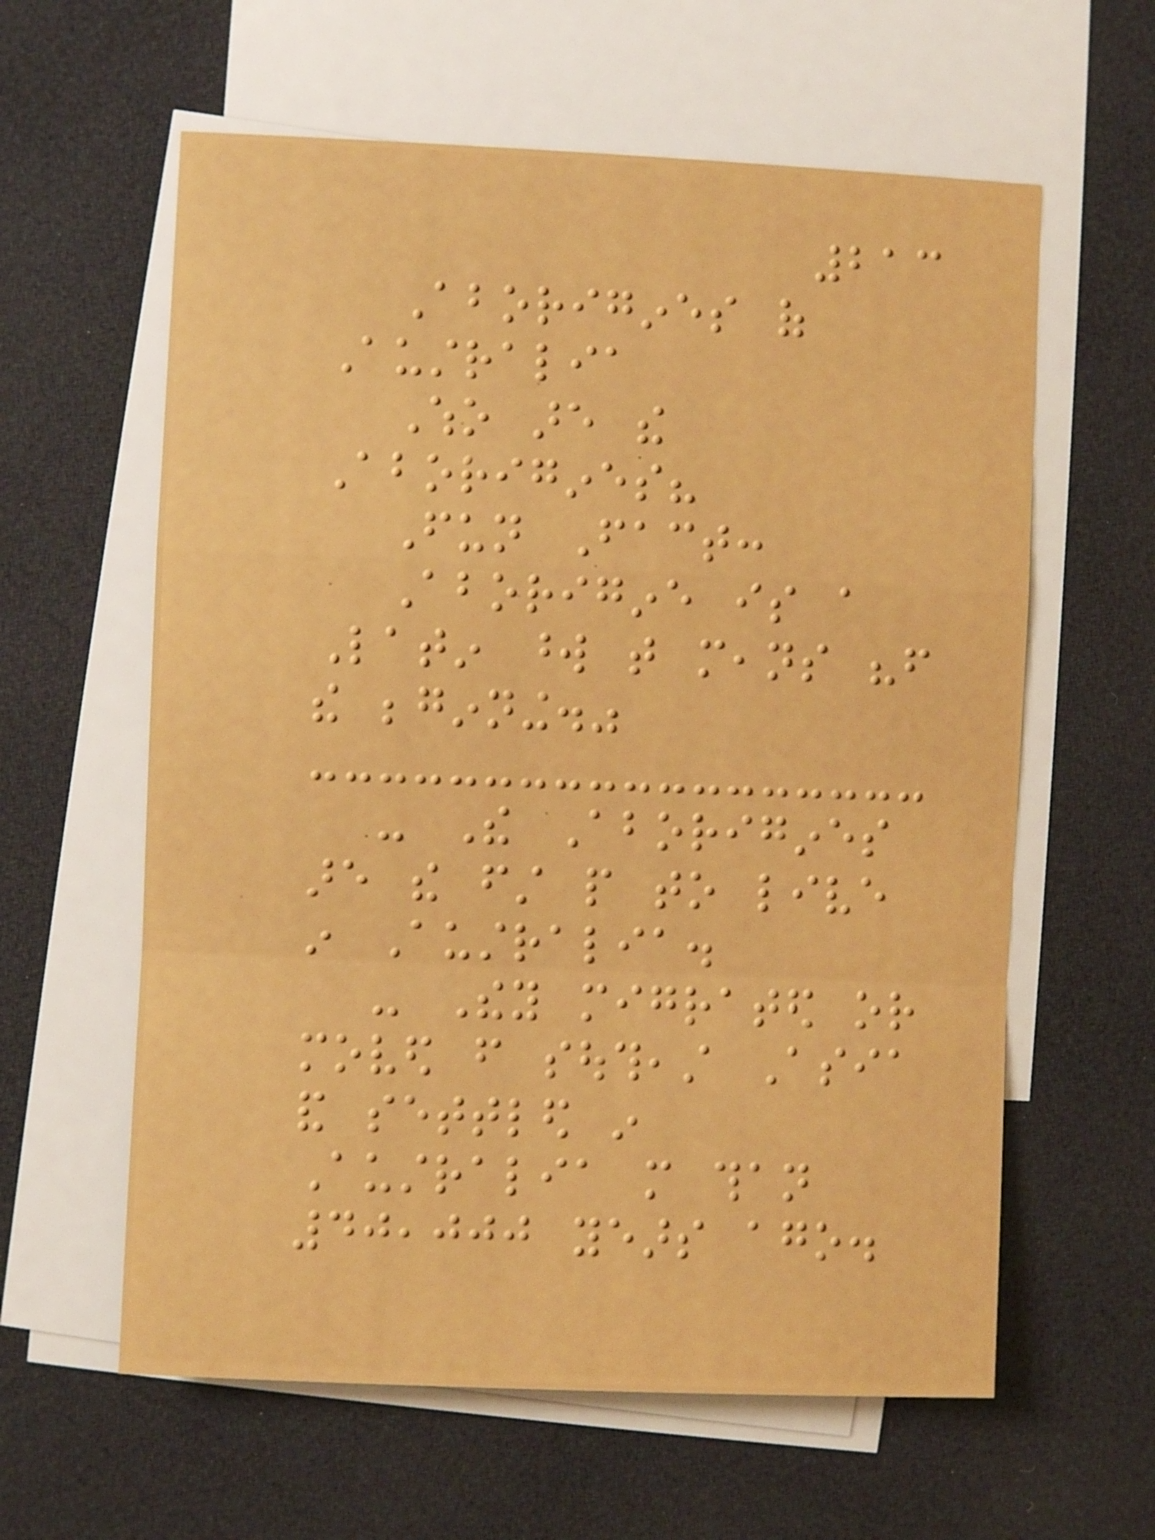213
Aborigines of
Australia
Who are the
Aborigines?
Fun Fact:
Aborigine is a
Latin word that means "from
the beginning."
- The Aborigines
are the first people to live
in Australia.
- They migrated or
moved from southeast Asia
and settled in
Australia more than
40,000 years ago.
